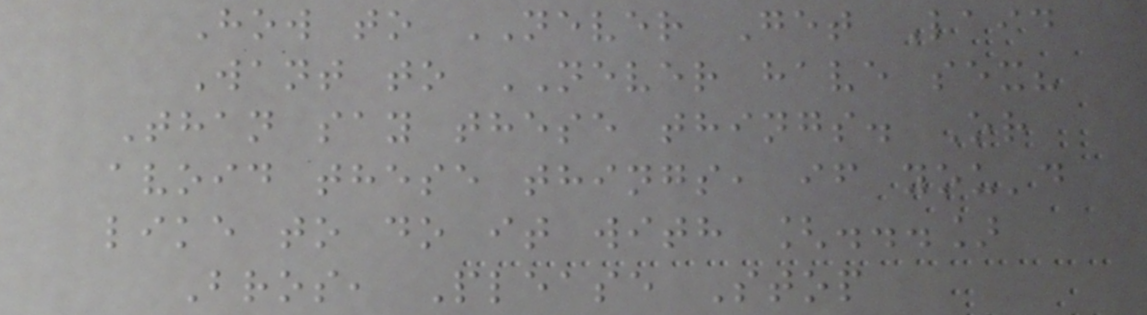How to NEVER Get Laid
Want to NEVER have sex?
Than say these things. Or
avoid these things, if you'd
like to do it with [...]
Bros, Please Stop
